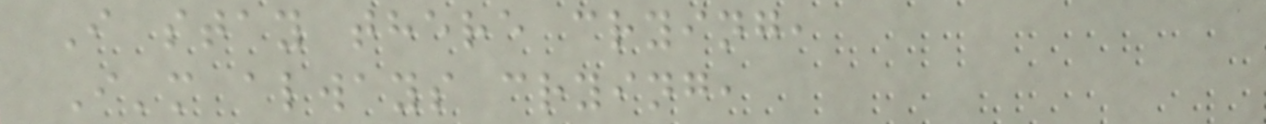I stay there crying,
I'm always crying,
